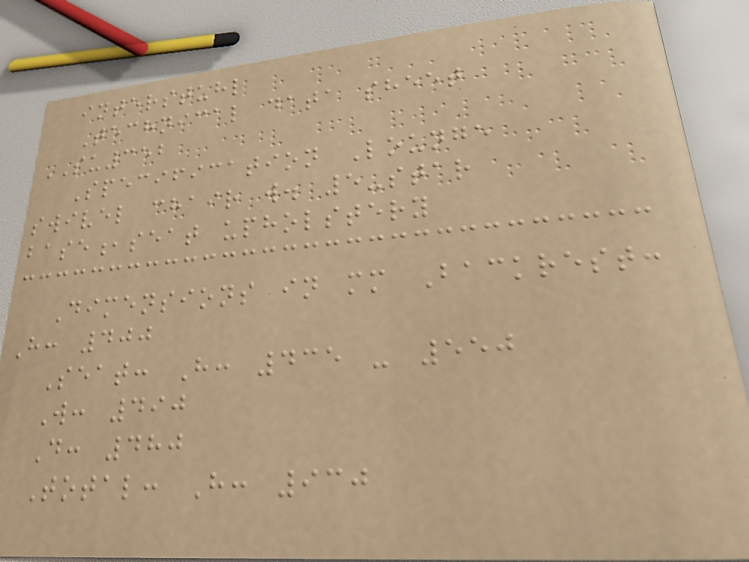interstuhl
Technical data sheet
SU352
Specification Lounge
swivel chair w. 5-star
base,seat upholstery
Dimensions in mm Backrest:
H: 400
Seat: H: 435 - 550
W: 490
D: 480
Total: H: 930
